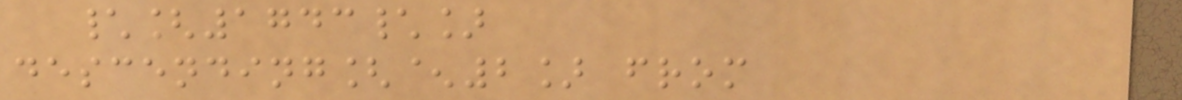\[1743\]
descending[^2] from
